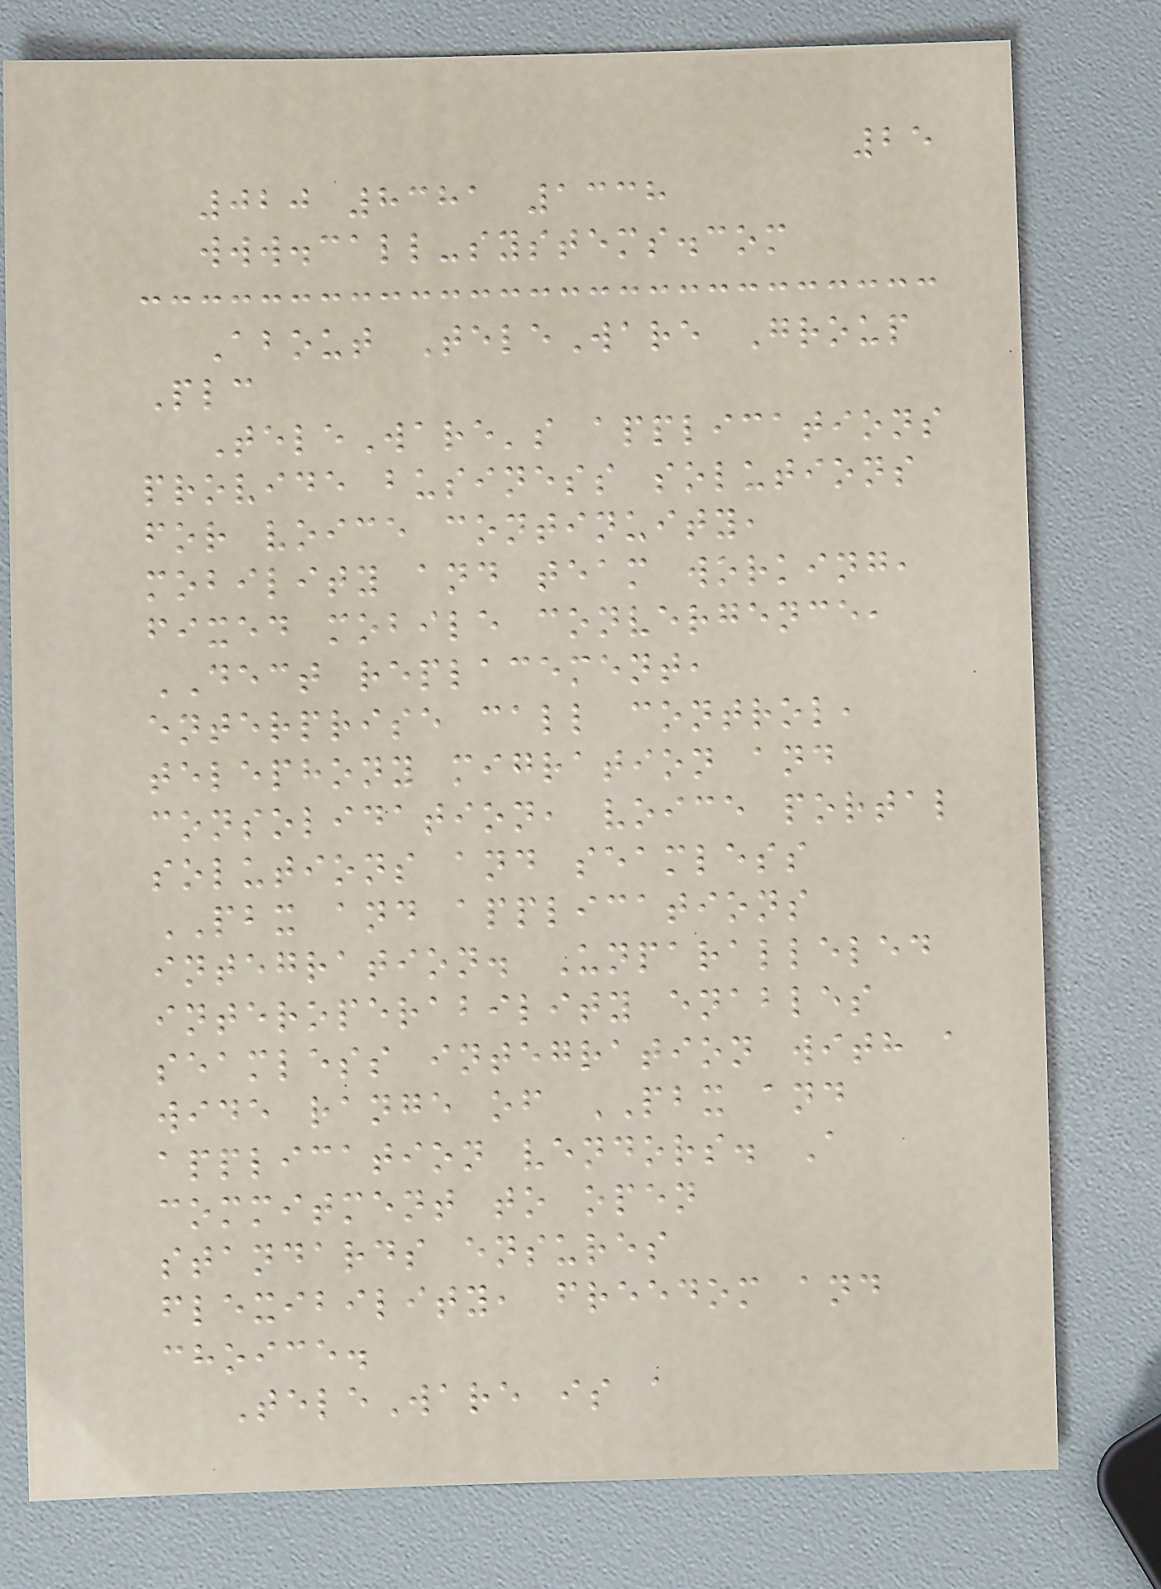25
020 8381 1338
www.call-systems.com
About TeleWare Group
Plc
TeleWare's applications
provide business solutions
for voice continuity,
mobility and team working,
fixed mobile convergence,
DECT replacement,
enterprise call control,
telephony migration and
consolidation, voice portal
solutions and seamless
PBX and applications
integration. Unparalleled
interoperability enables
seamless integration with a
wide range of PBX and
application vendors. A
commitment to open
standards ensures
flexibility, freedom and
choice.
TeleWare is a
